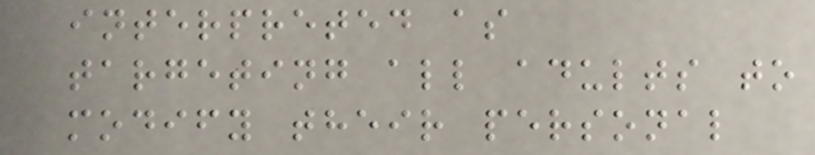interpreted as
targeting all adults to
modify their personal
